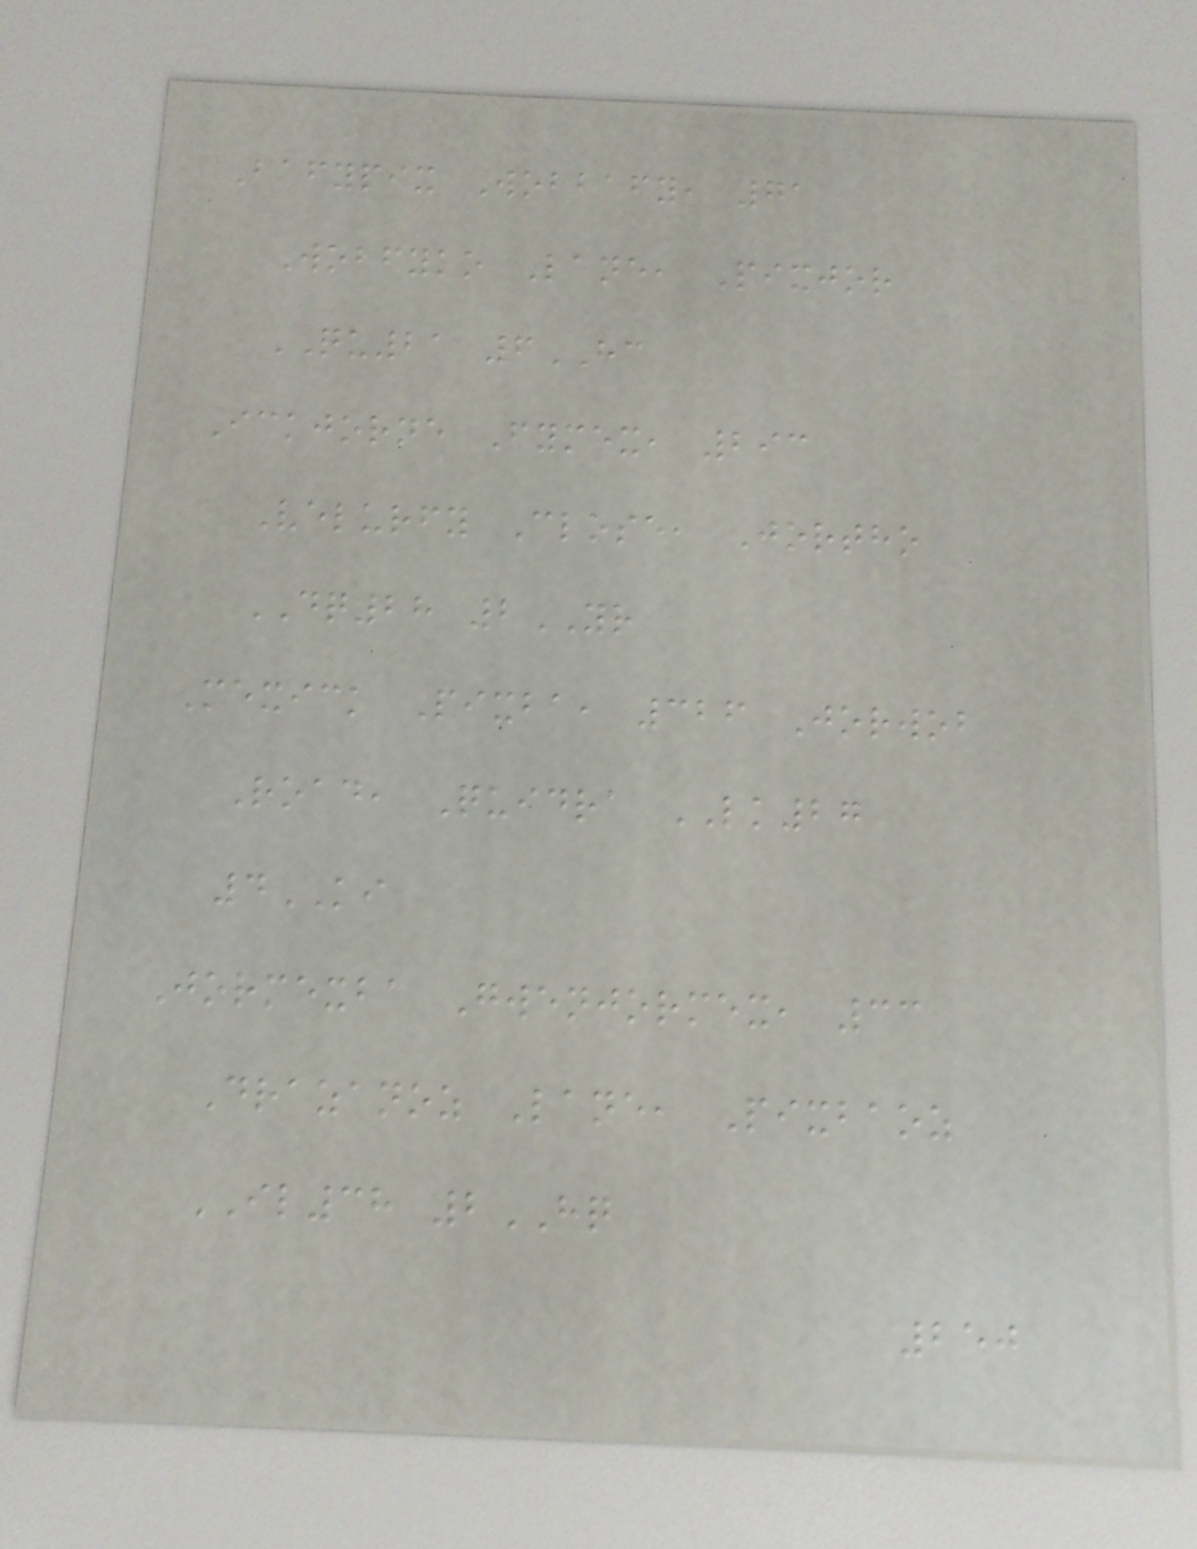Bafypix Wobbafy, 71
Wobfyko Lane, Pixjor
QU21 6HC
Ickjorne Fymex, 293
Velurfy Close, Jortho
DQ28 2YR
Mexick Pixba, 326 Jorwob
Road, Quidra LK27
4KI
Jormexba Gwenjormex, 33
Drazanoz Lane, Pixbaoz
IL38 2HQ
250
